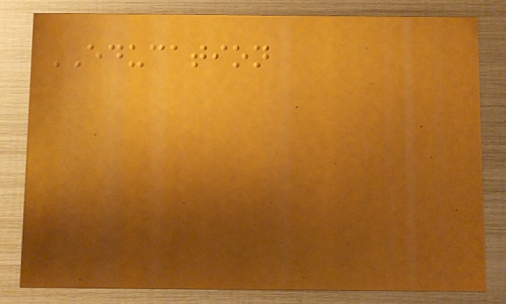EDUCATION
